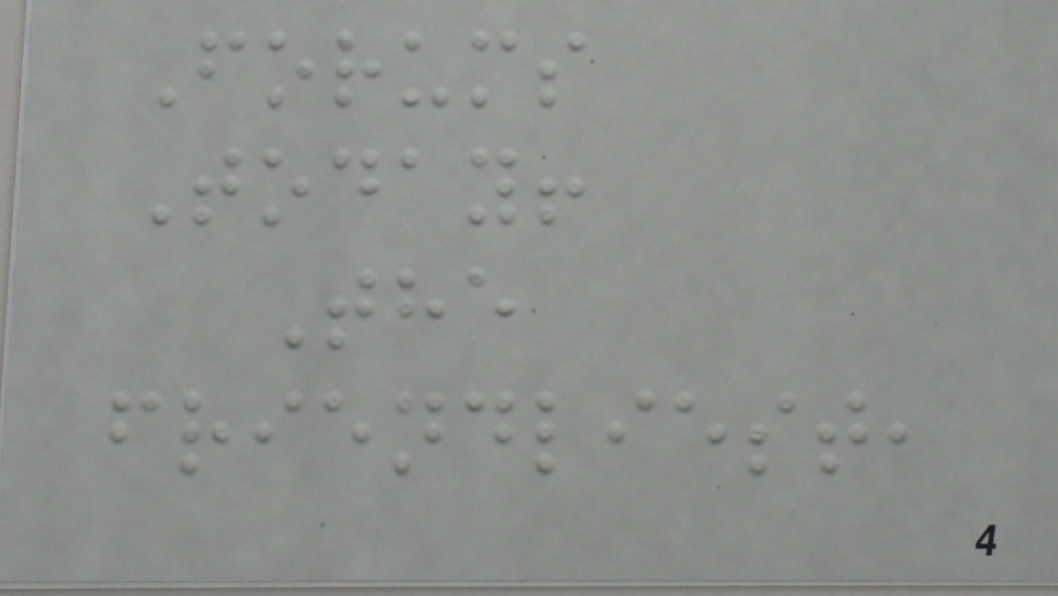Forums
Today!
The
friendliest,
